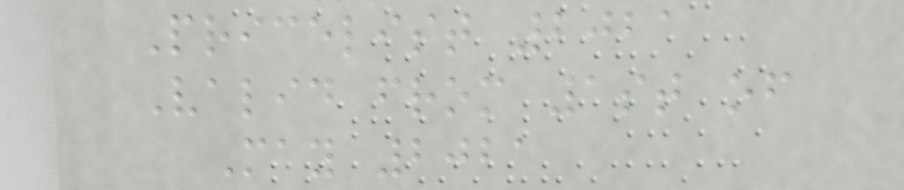Pricelist 2021
Valid from 1st of
May 2021
